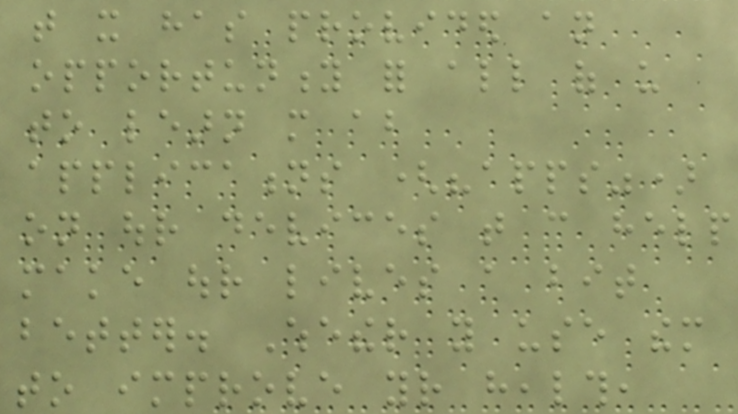that it has provided an
opportunity for all of us
to learn more about
applications ("apps")
on our devices that can help
make our lives a bit
better. Whether you use them
to improve your health,
